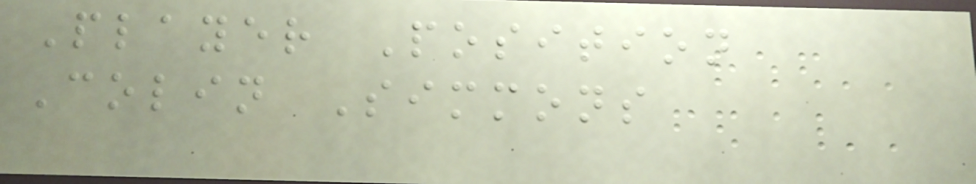Player Position
Colin Simmons
